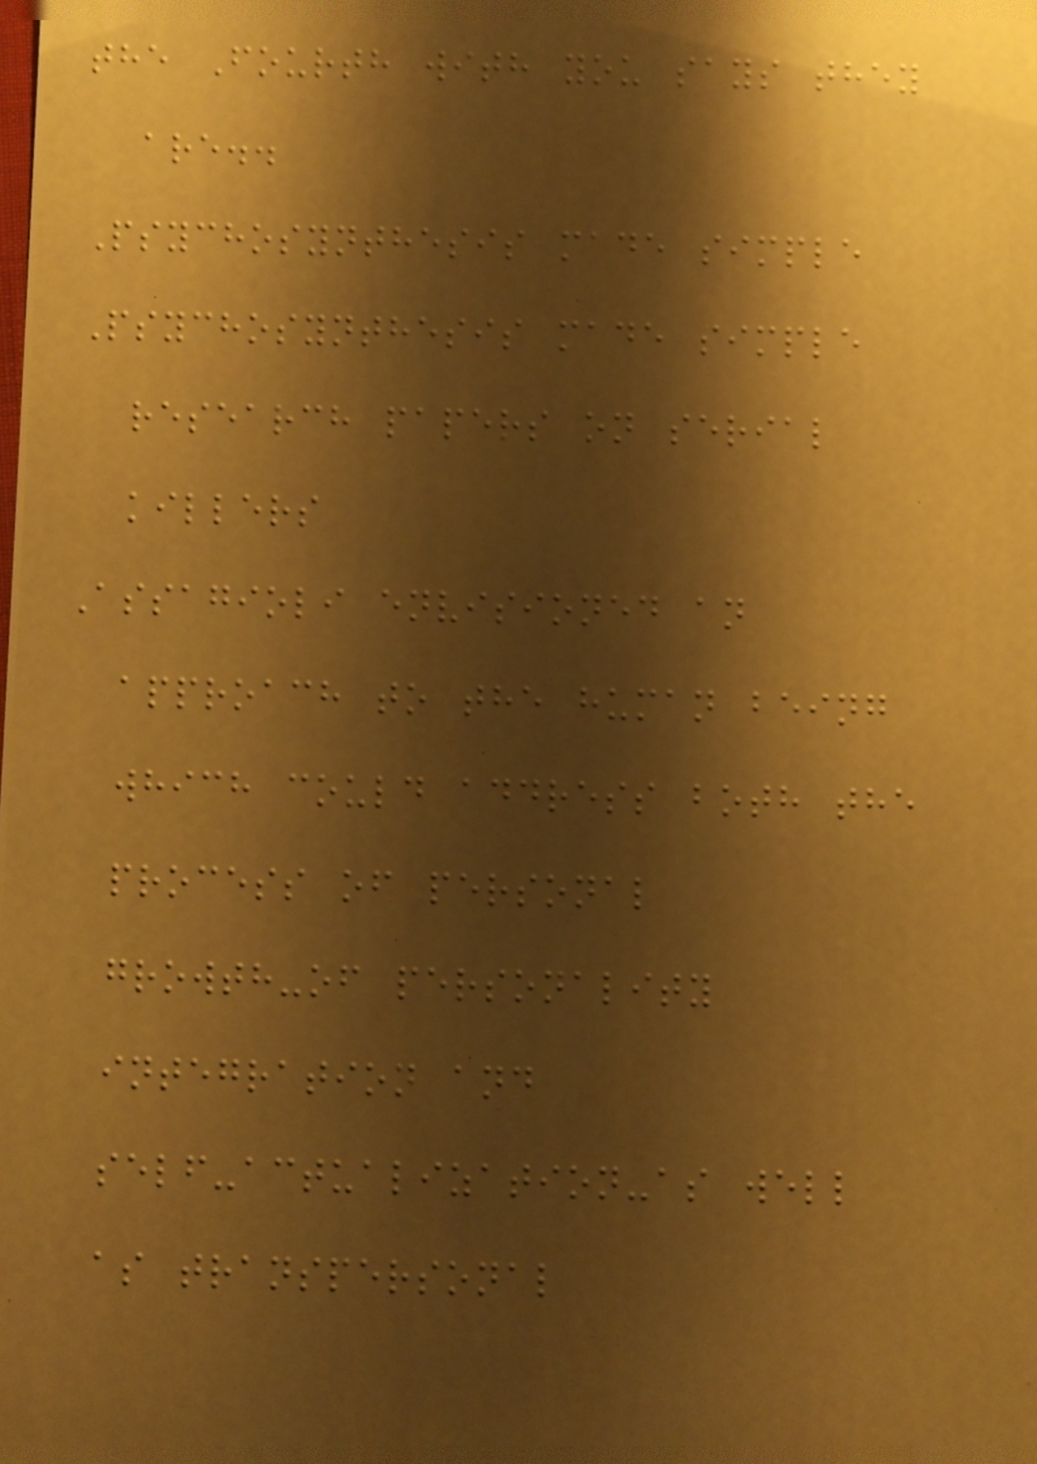the Fourth with you says they
are..
Psychosynthesis made simple
Psychosynthesis made simple
research papers on serial
killers
Assagioli envisioned an
approach to the human being
which could address both the
process of personal
growth-of personality
integration and
self-actualization-as well
as transpersonal
